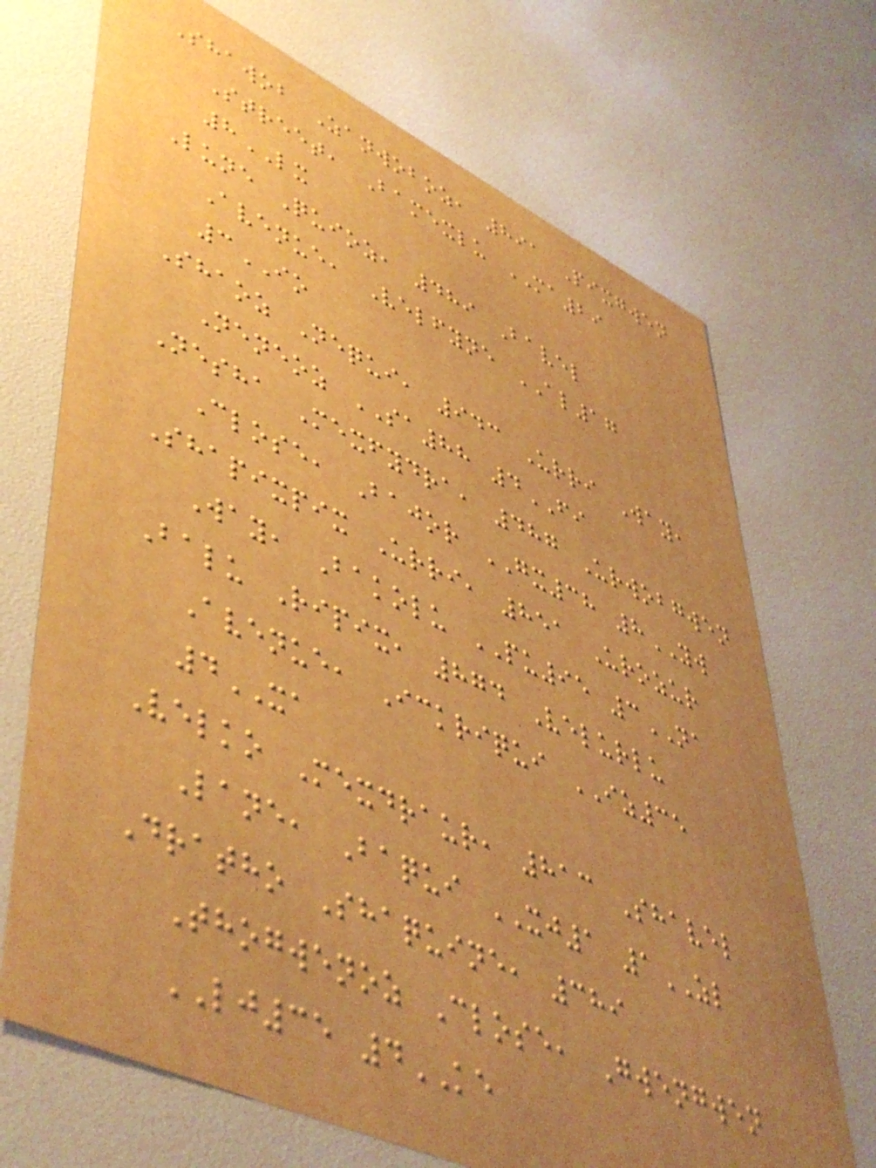Shawob Zanwoboz, 891 Pixgwen
Street, Bamexlu MA29
8LX
Lune Quioz, 489 Bavel
Avenue, Velfyne AL17
3IO
Shaoz Nequi, 943 Urri Way,
Neneoz SA88 4FI
Nesha Mexfydra, 487 Urwobgwen
Close, Bajor GX38 8YW
Shapixpix Urri, 851 Urozur
Way, Bakolu PU95 3NA
Balu Ripix, 874 Velurlu
Avenue, Ickriqui IZ35
4XA
Velko Mexdraur, 813 Shavel
Lane, Baqui XJ1 1ZL
Dratho Shaquine, 389
Thogwenoz Close, Gwengwen
LJ35 4KE
